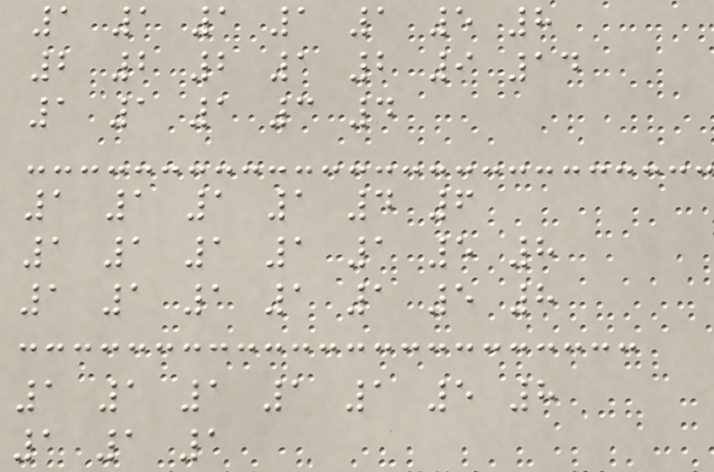1 1 1 1 1 5 8
2 2 2 1 2 9 14
1 1 1 3 4
1 1 1 1 4 6
1 1 1 1 1 5 8
1 1 1 1 1 5 8
1 1 1 1 1 5 8
1 1 1
